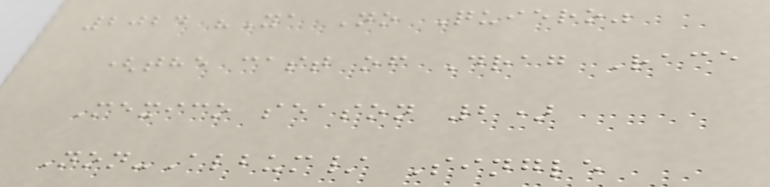2024 "Ya No Quiero"
(the cast of Drag Race
Mexico season 2)
Non-Album/ Single
